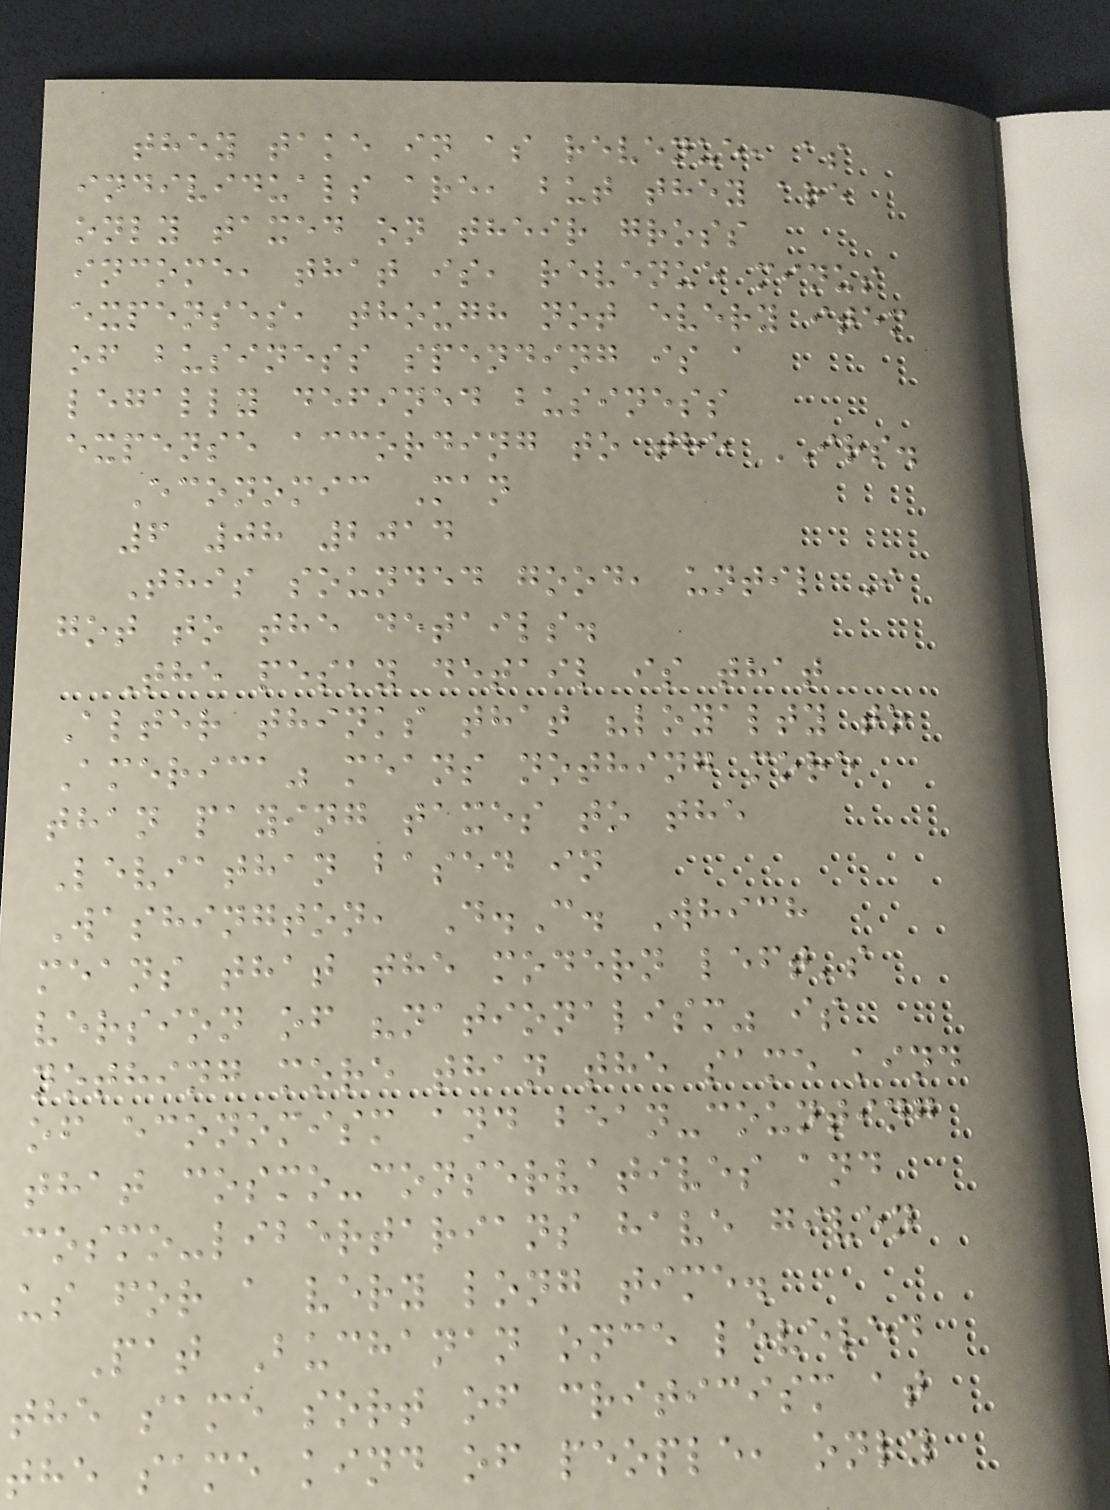they take in as revenue, as
individuals are, but they are
only taxed on their gross
income, that is, revenue minus
expenses, though not every item
of business spending is a
legally defined business
expense according to the IRS.
Economic Man
6 08 2014
This sounded good, until I
got to the details.
The pesky detail is that
Alter thinks that "loyalty to
America" means nothing more
than paying taxes to the
Leviathan based in
Washington, D.C. Which
means that the modern left's
version of "nationalism" is
nothing more than the same kind
of economism and bean-counting
that cosmo-conservatives and
cosmo-libertarians have given
us for a very long time.
Pat Buchanan once leveled
the same sort of criticism at
the same kind of people, only
